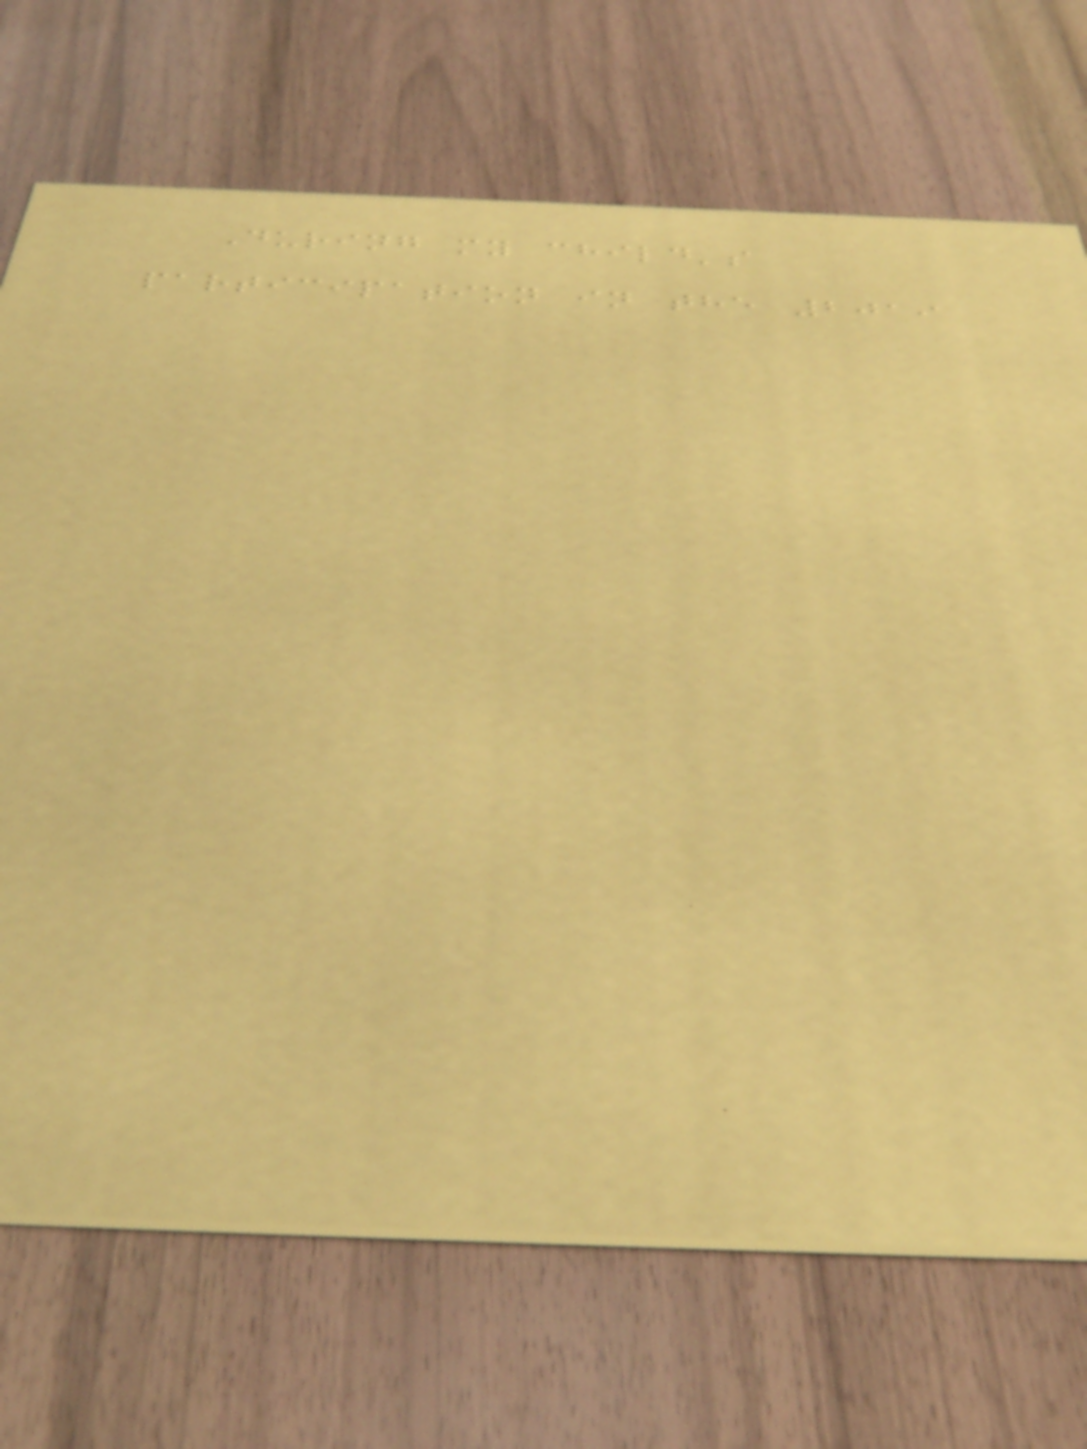During my child's
participation in the 2019
